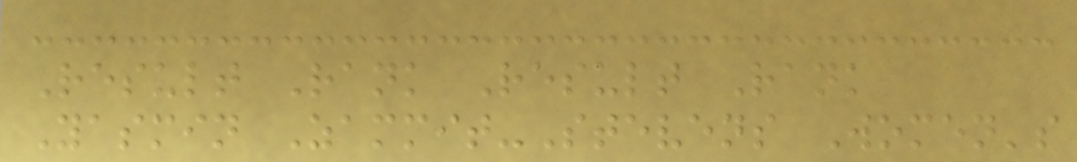Result Rank Result Rank
Yasmin Zammit-Stevens Women's
